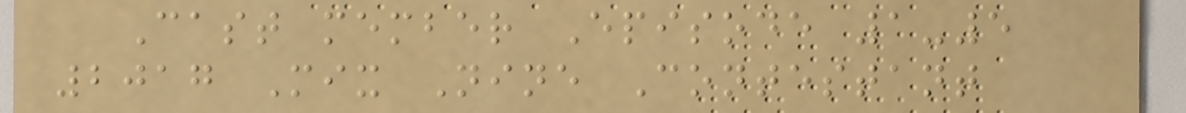Cast member Episode 1-5
2017 Mix Nine Contestant
